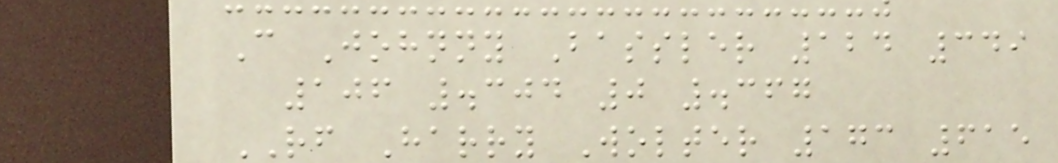C Johnny Bassler 124 349
106 .304 0 .367
RF Harry Wolter 173 615
